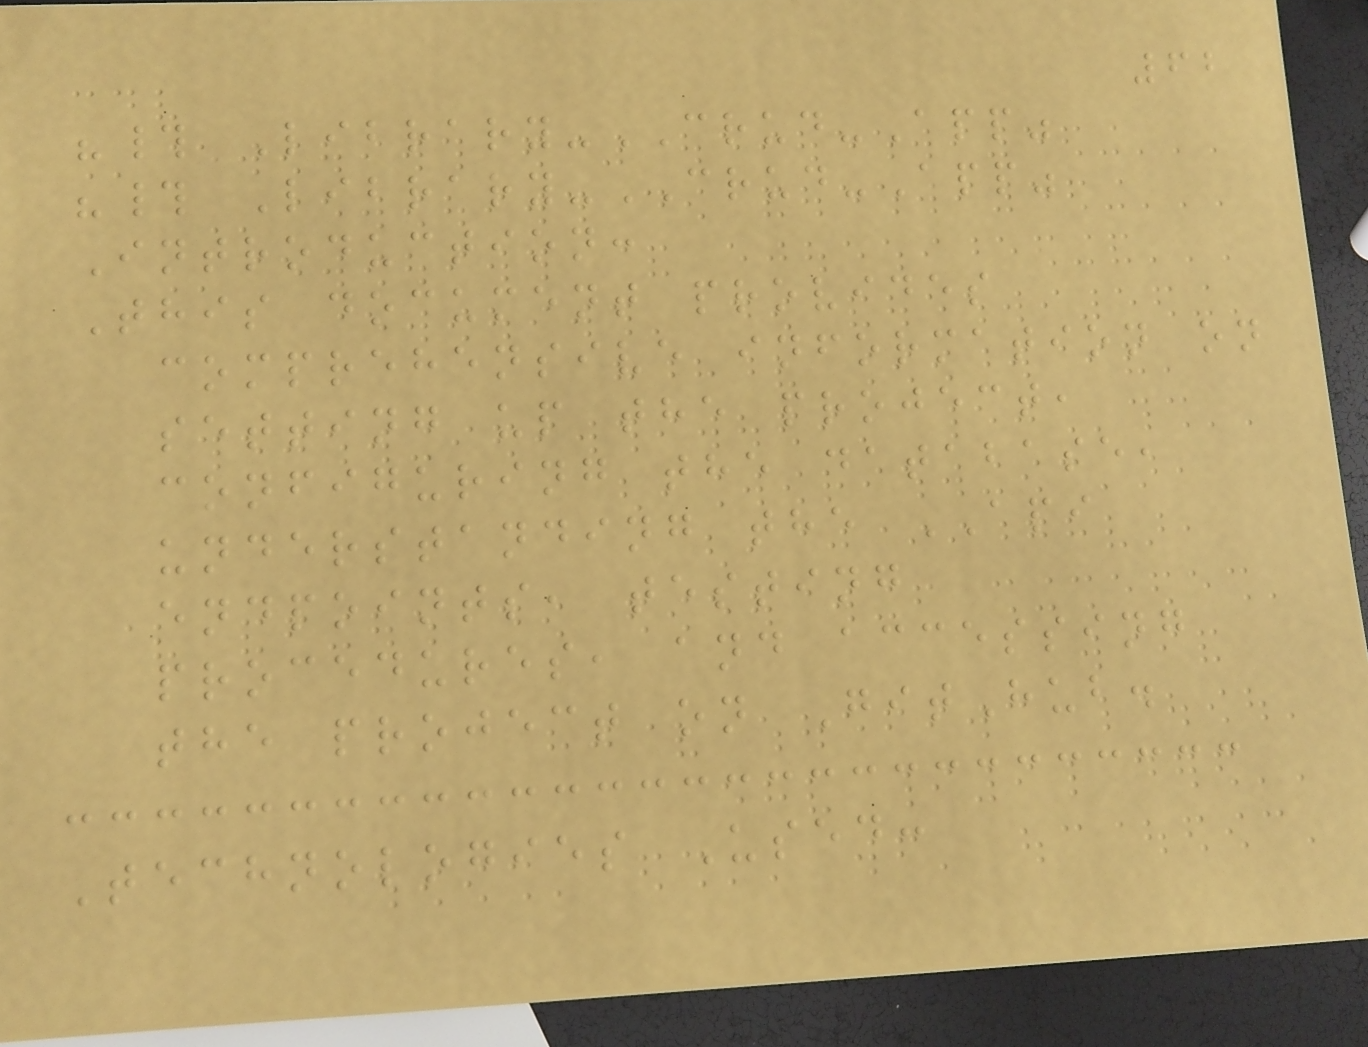62
"# Library-CRUD-App"
"# Library-CRUD-App"
Introduction:
This document provides
comprehensive information on
setting up the project,
configuring the database,
understanding the API
endpoints, testing
procedures, and accessing
the project on GitHub.
Technologies Used:
